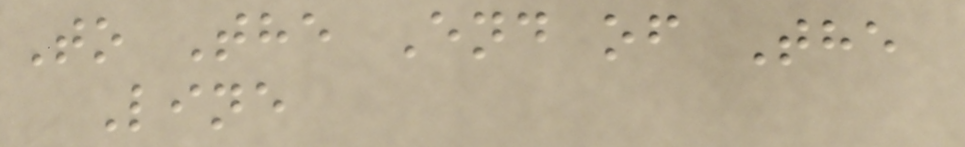To The End of The
Line
